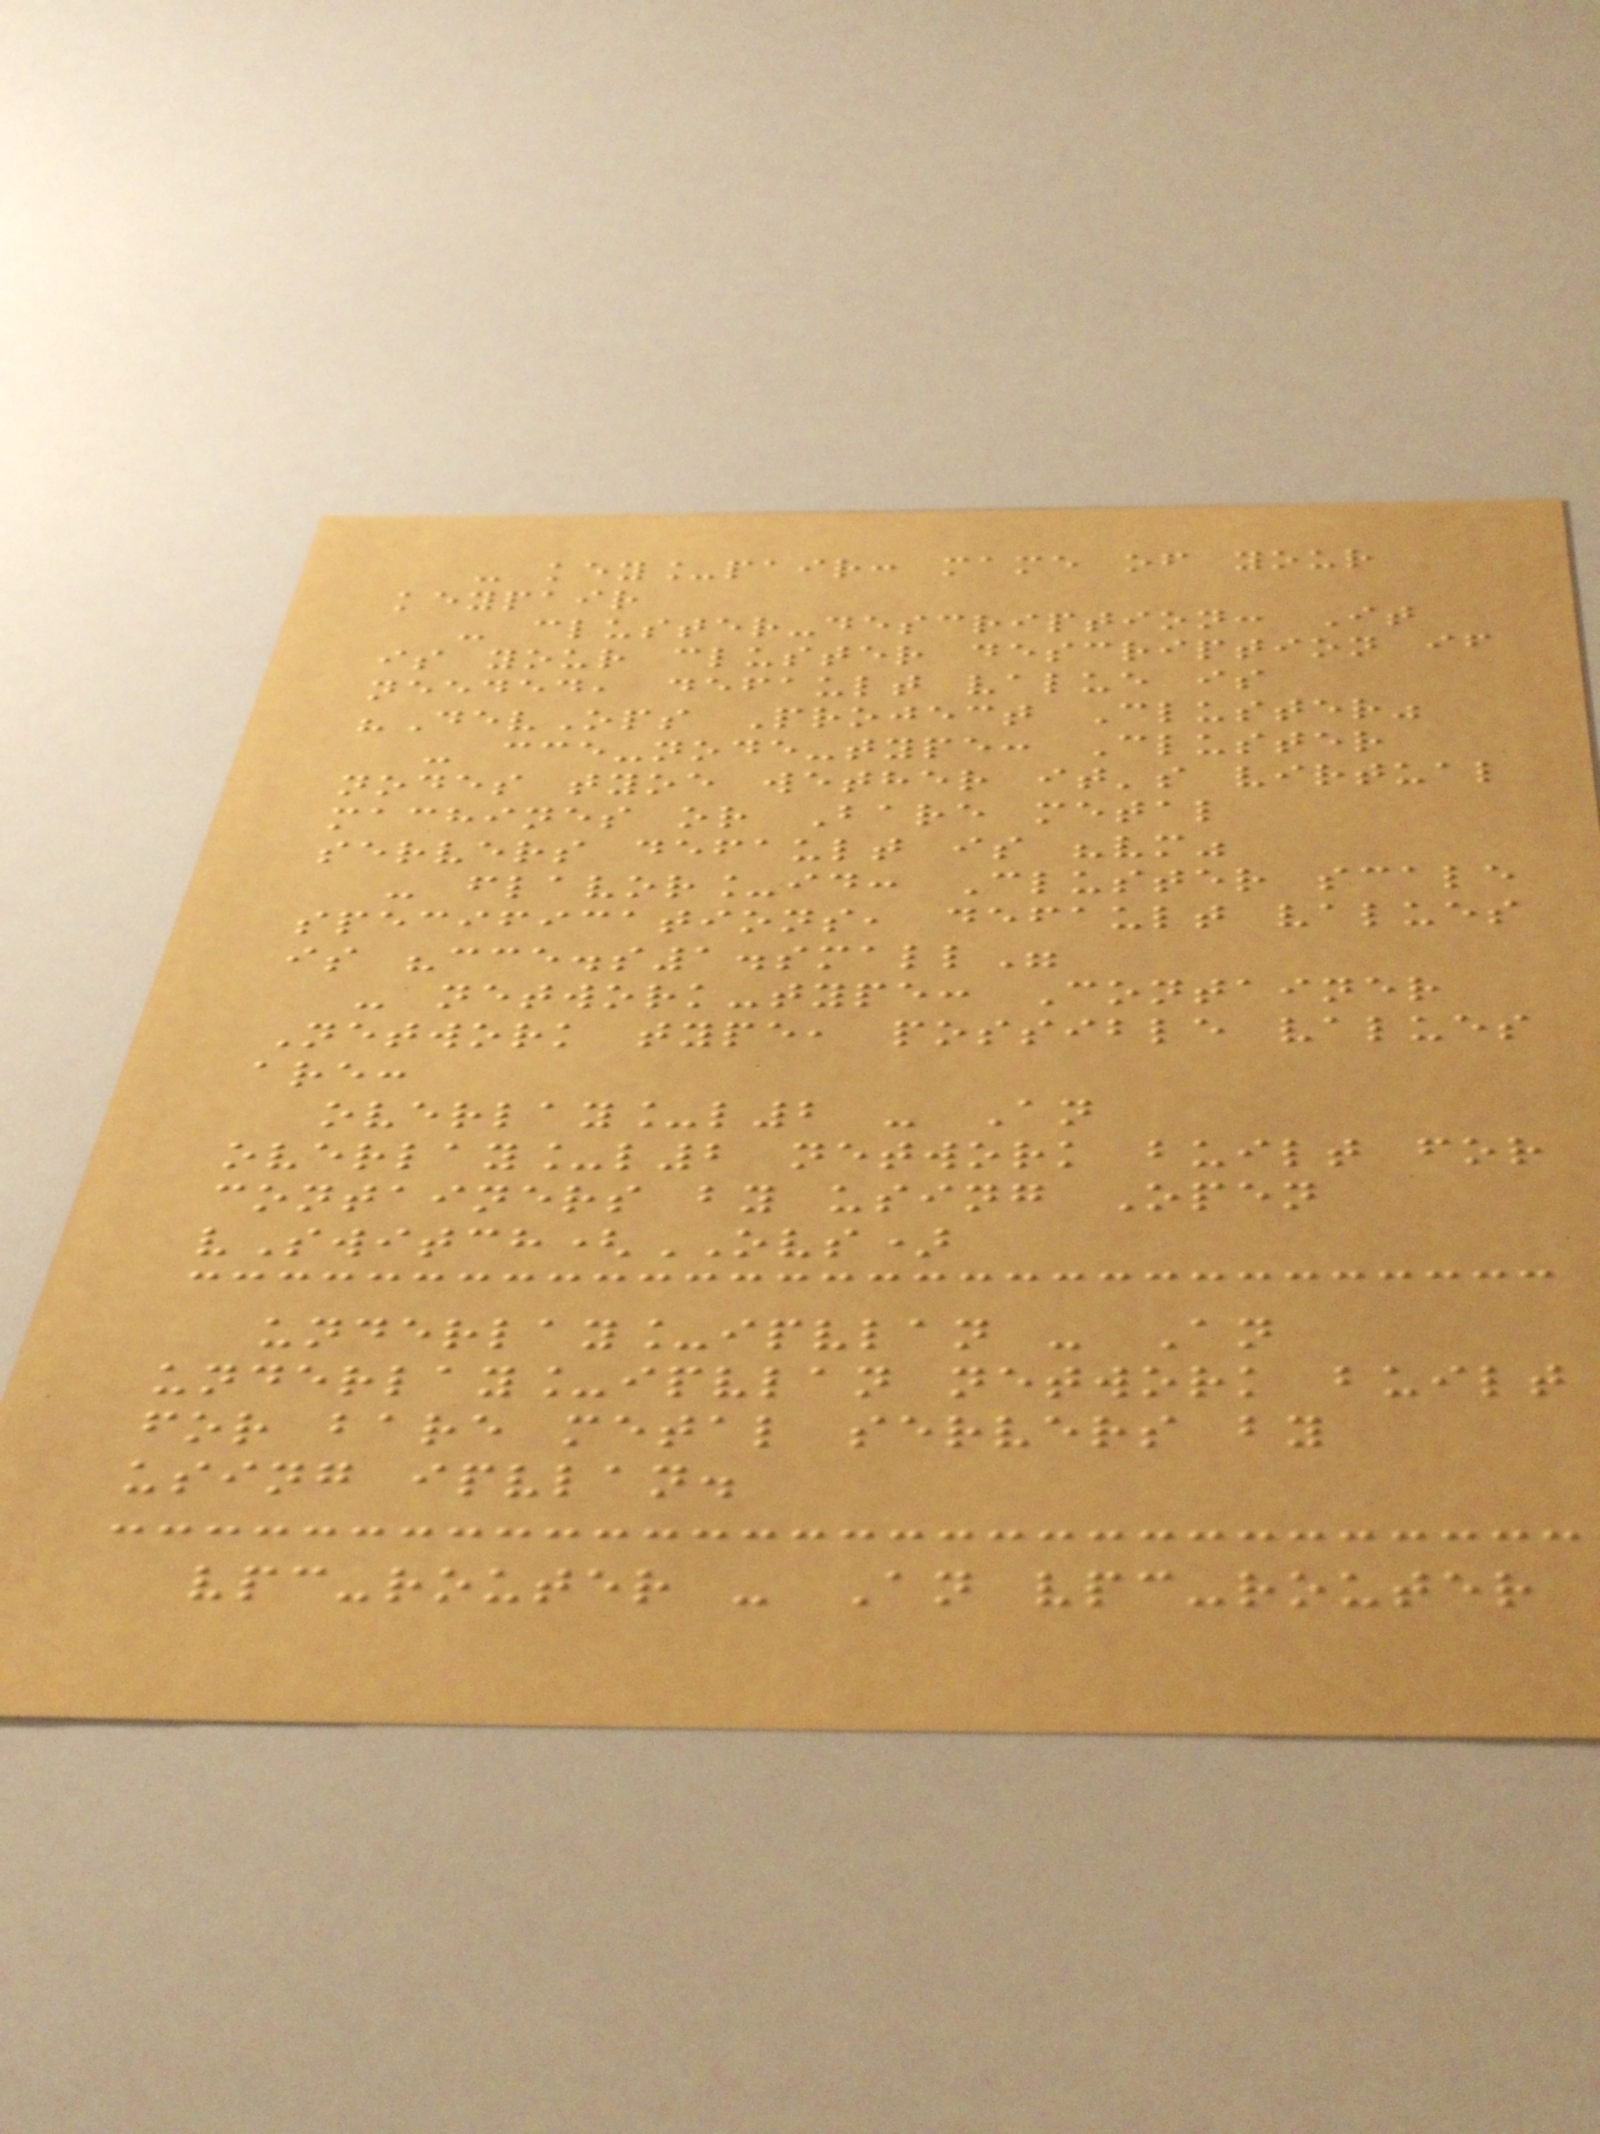- key_pair: mame of your
keypair
- cluster-description: It
is your cluster description if
needed, default value is
"DevOps Project Cluster"
- cce-node-type: Cluster
nodes tyoe wether it's virtual
machines or Bare metal
servers default is "vm"
- flavor_id: Cluster scale
specifications, default values
is "cce.s1.small"
- network-type: Container
Network type, possible values
are:
overlay_l2 - An
overlay_l2 network built for
containers by using Open
vSwitch(OVS)
underlay_ipvlan - An
underlay_ipvlan network built
for bare metal servers by
using ipvlan.
vpc-router - An vpc-router
